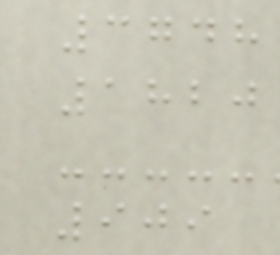3748
1820
909
